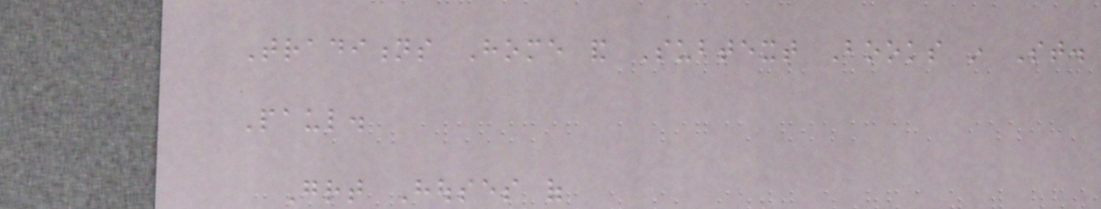Traditions Home and Subtext Books in St.
Paul.
Great Houses of
